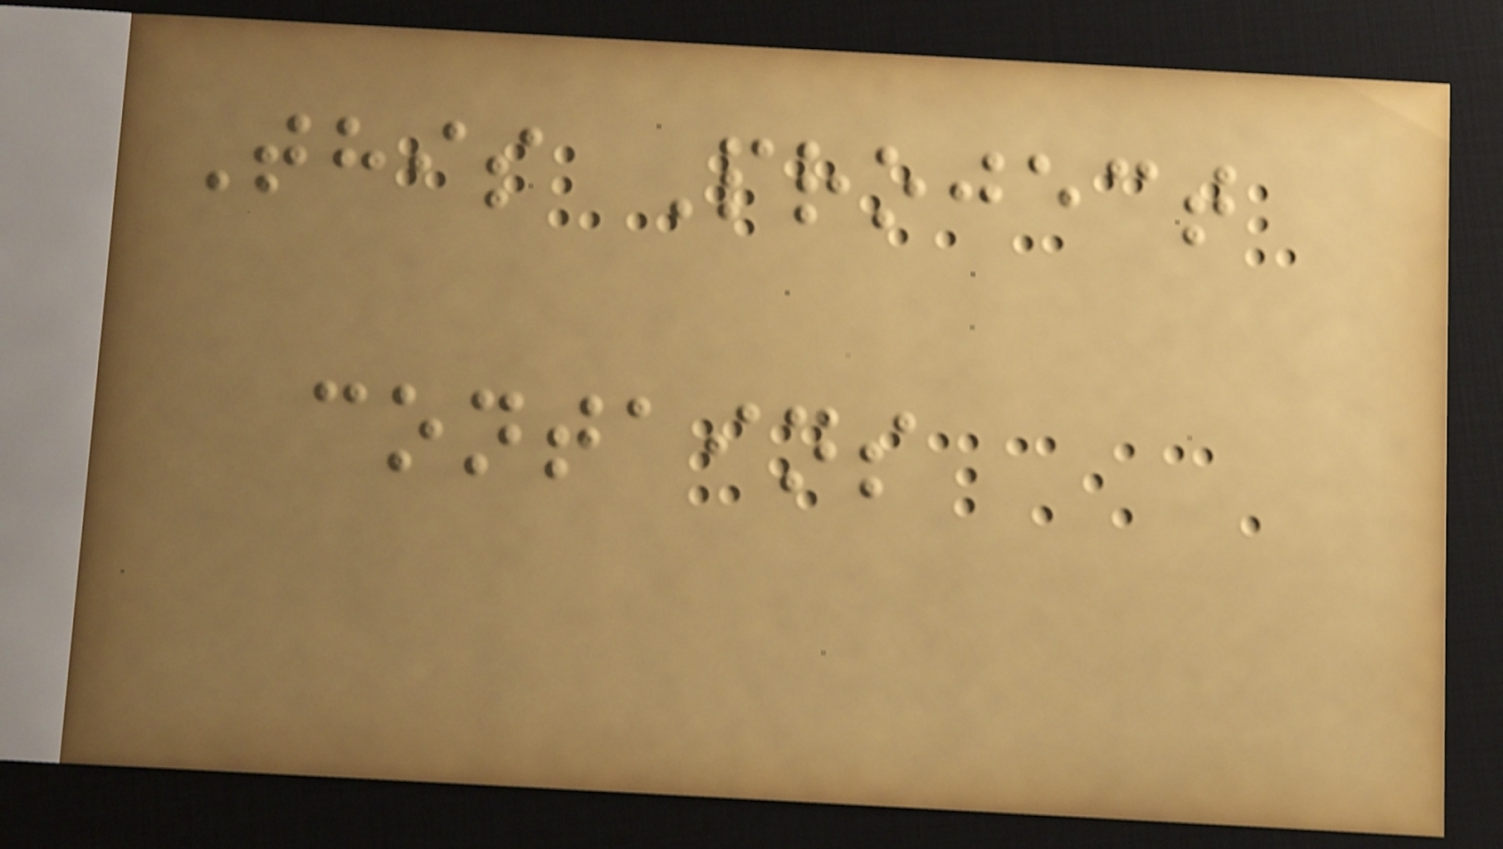This Project
contains
